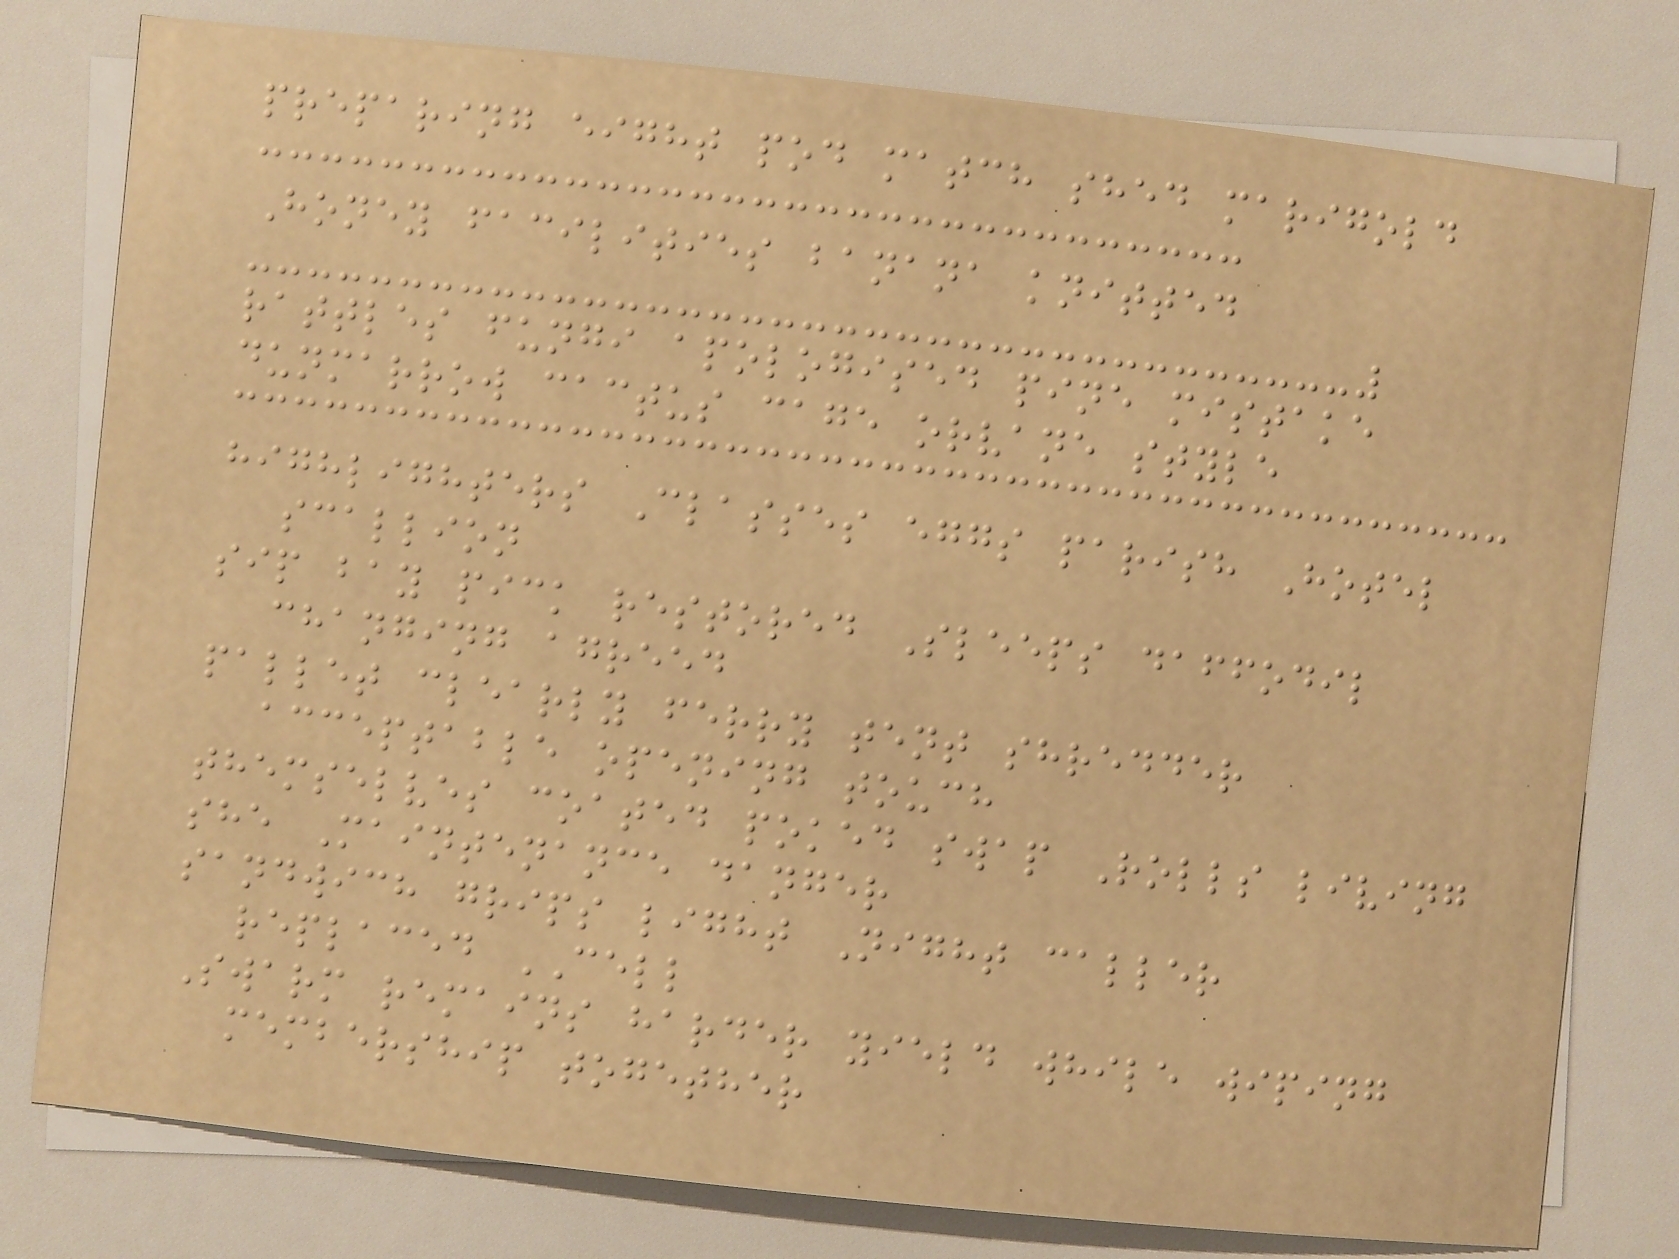preparing eight pod match shed marigold
Honey facilities banana knitted
rattles fungi apologised pine mistake
dunmarrow cactus cage orvane style
highlighters Classes eggs parish Hotel
scallion
sip bay pick restored Sleeps daffodil
changing agreed
pallet clearly ferry tent shredder
acceptable opening touch
themselves coated poked swap Rolls living
she Maintenance danger
sandwich grips light Night caller
replaced CELL
Swarm remains harder yield while wiping
membership together
